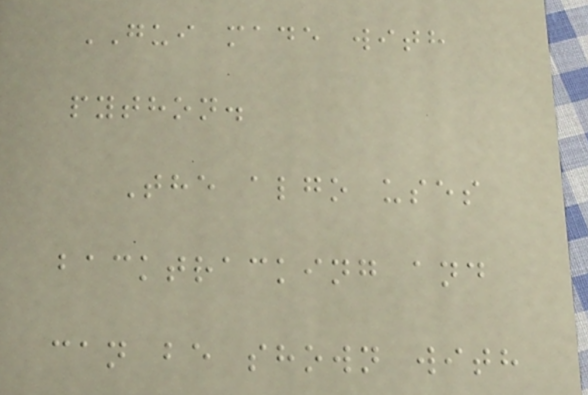GUI made with
python.
The algo uses
backtracking and
can be shown with
